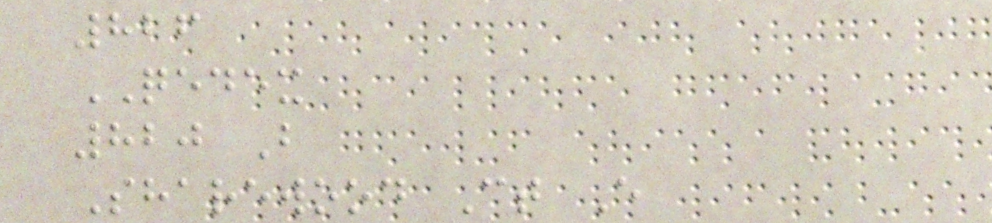826
QEDEX
820 B
Sharewood Ct E
